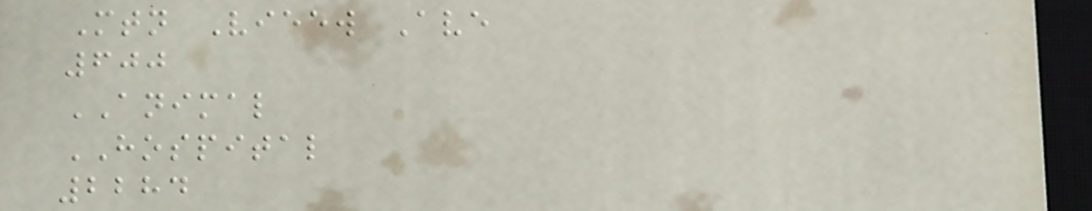Mtn Vieew Ave
600
ANIMAL
HOSPITAL
2284
